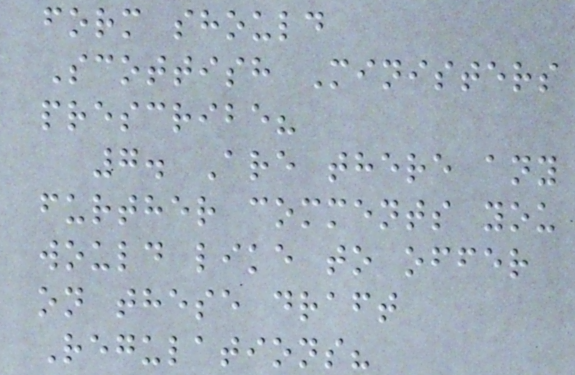form should
Scottish Ministers
prescribe?
7. Are there any
further comments you
would like to offer
on these draft
Regulations?
